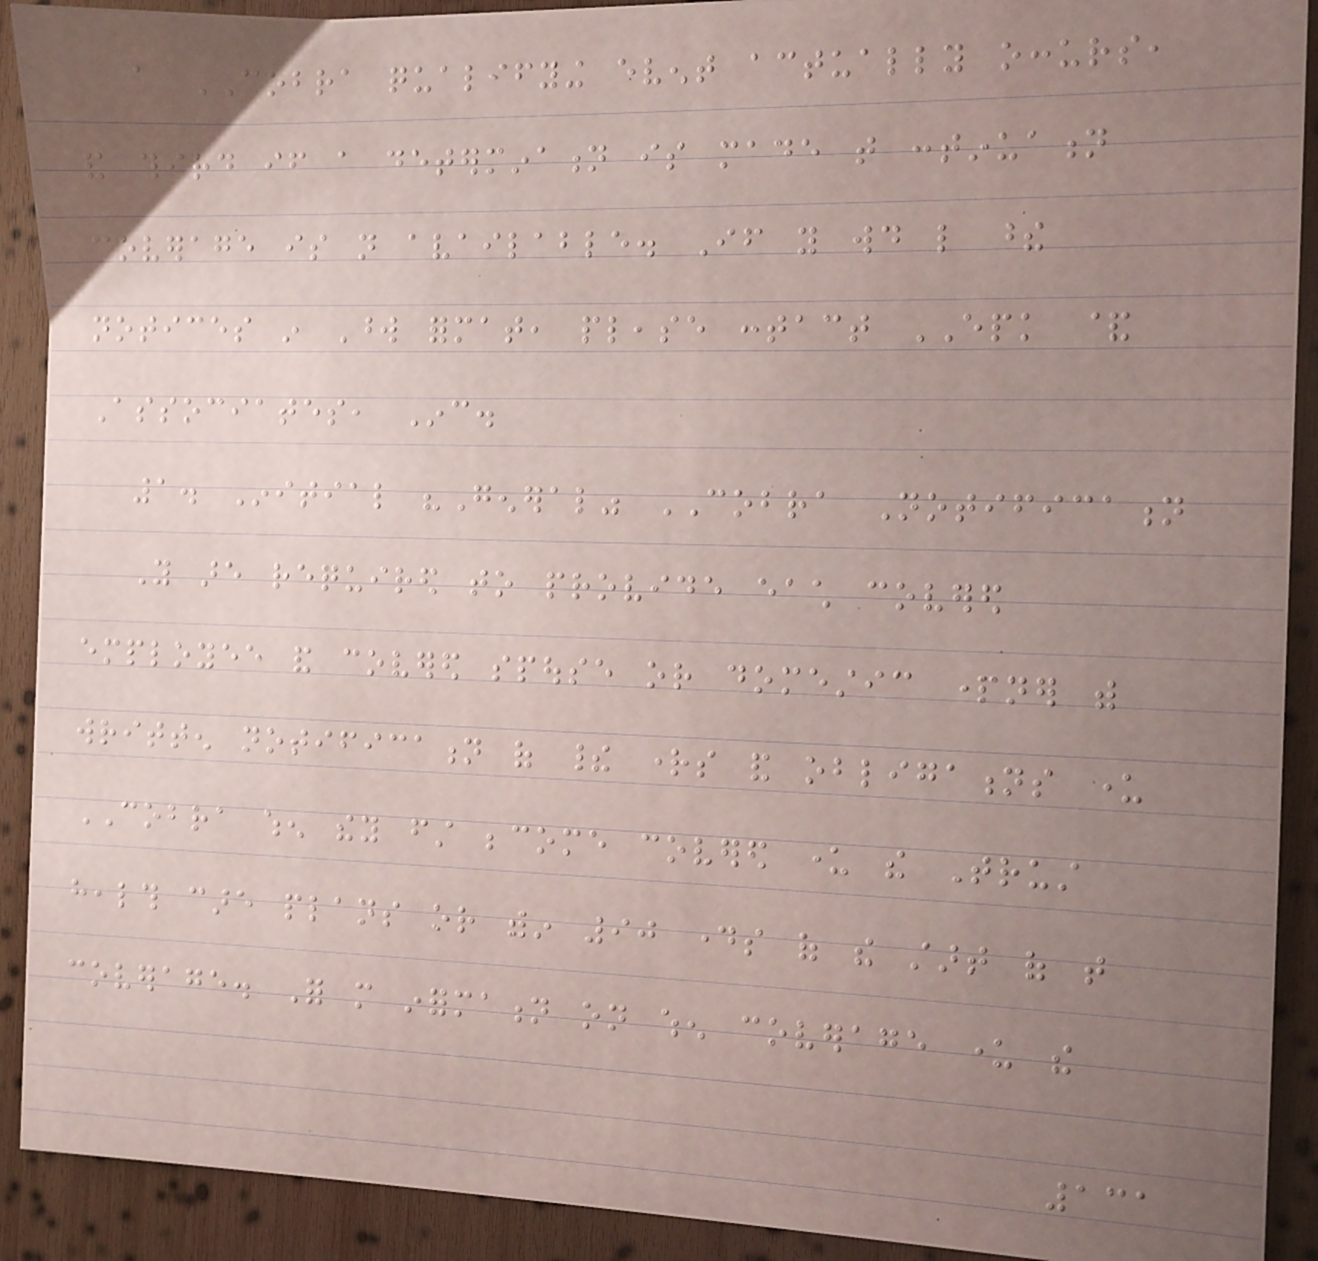a COBRA qualifying event actually occurs,
and third if a determination is made that continuation
coverage is not available. If you would like these
notices in Word format, please contact EPK &
Associates, Inc.
1. Initial "General" COBRA Notification
You are required to provide each covered
employee and covered spouse or domestic partner with
written notification of their rights and obligations under
COBRA when they first become covered under the Trust
health care plans or within 90 days of the start of that
coverage. For more information on when coverage under the
131
